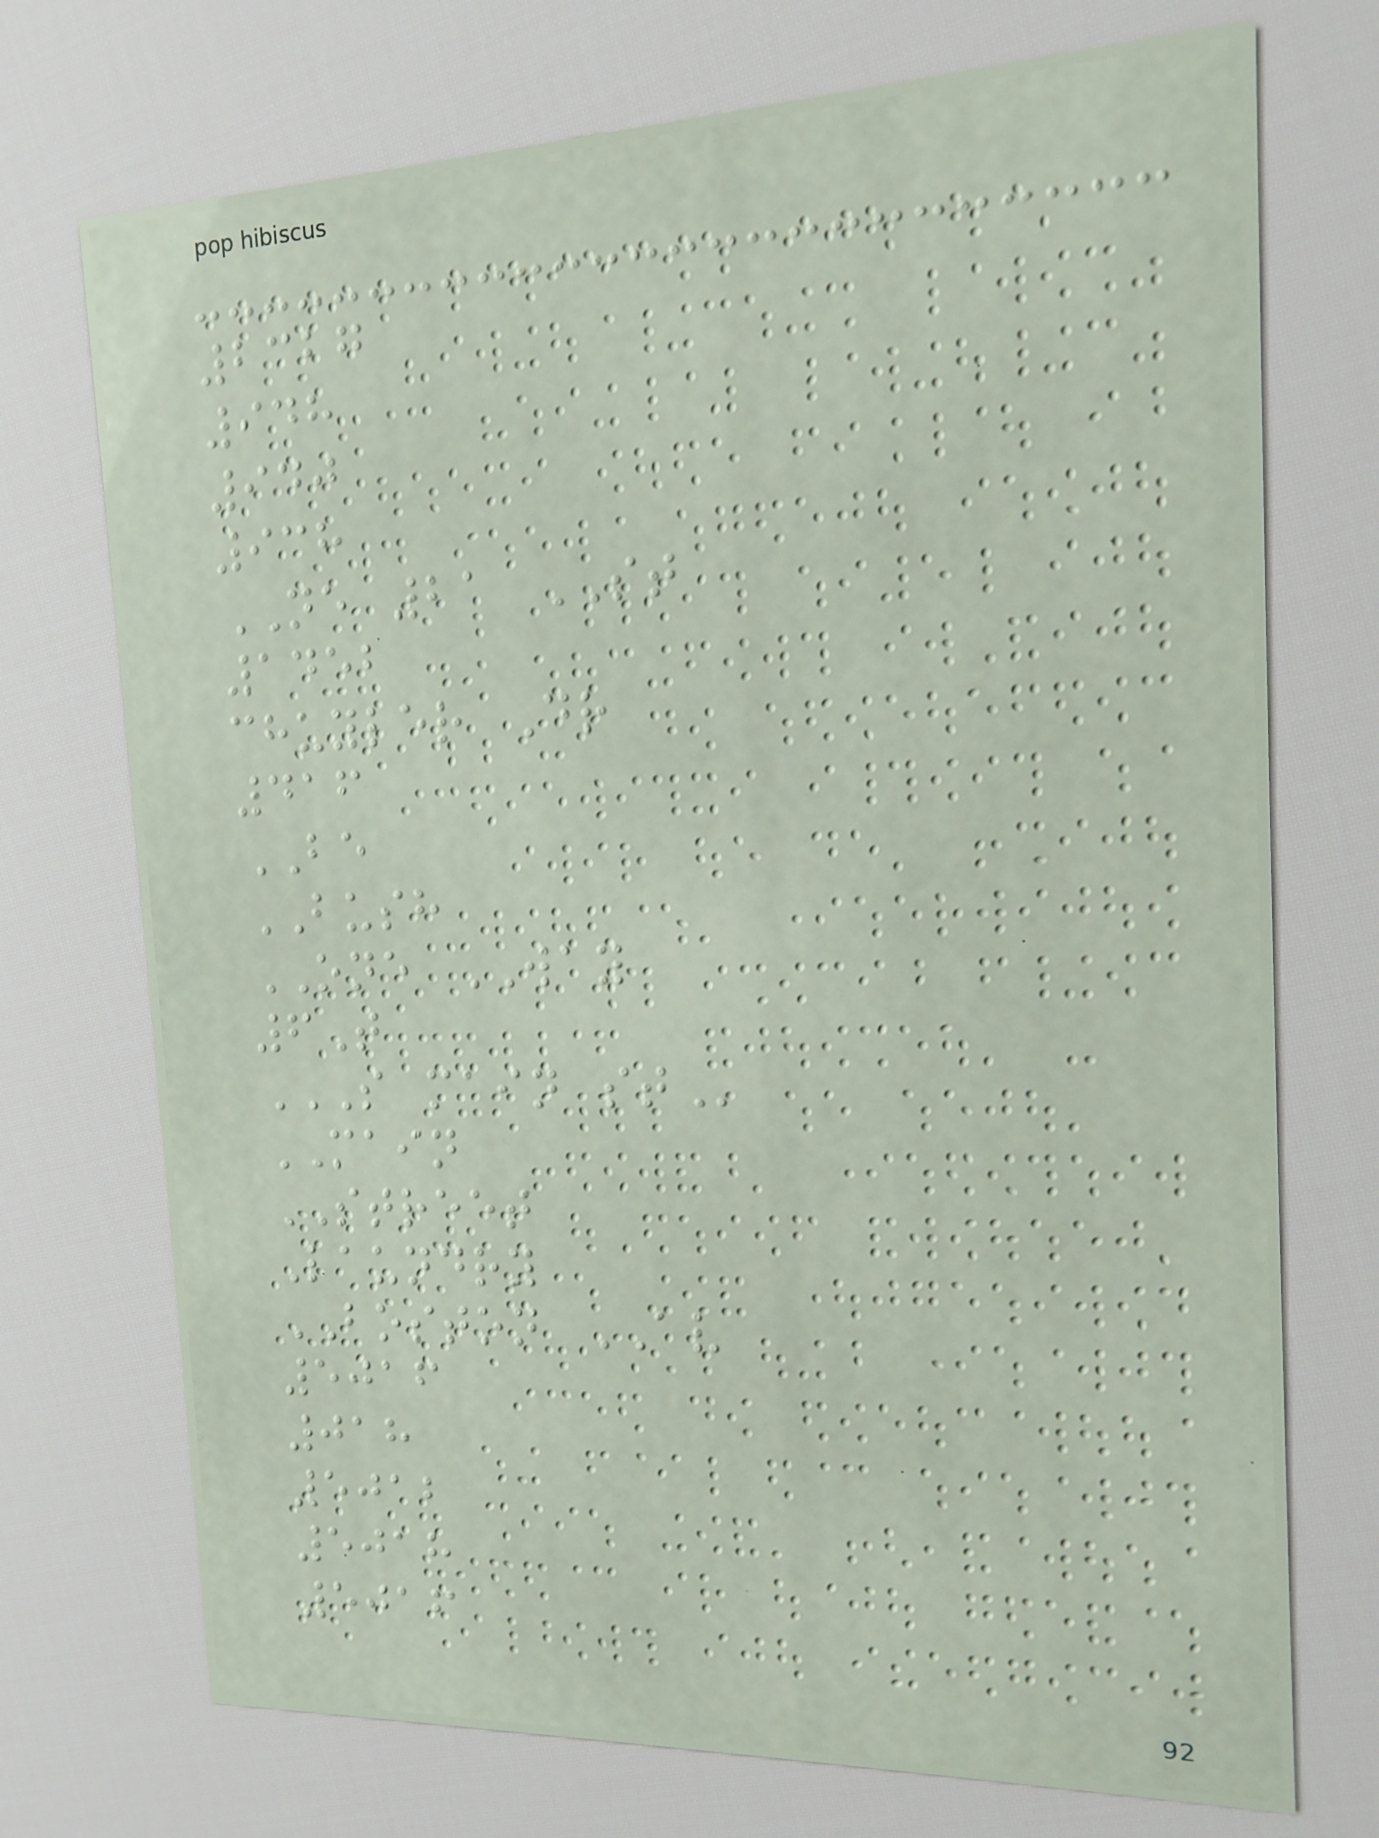2327
948
940
938
NE 21 ST
1452
chuyler Dr
416
BE
BUSH
ONE WAY
6T
S MAIN ST
MAIN
STREET
Laundry
BOSTON AV
5016
018
5012
5018
5016
